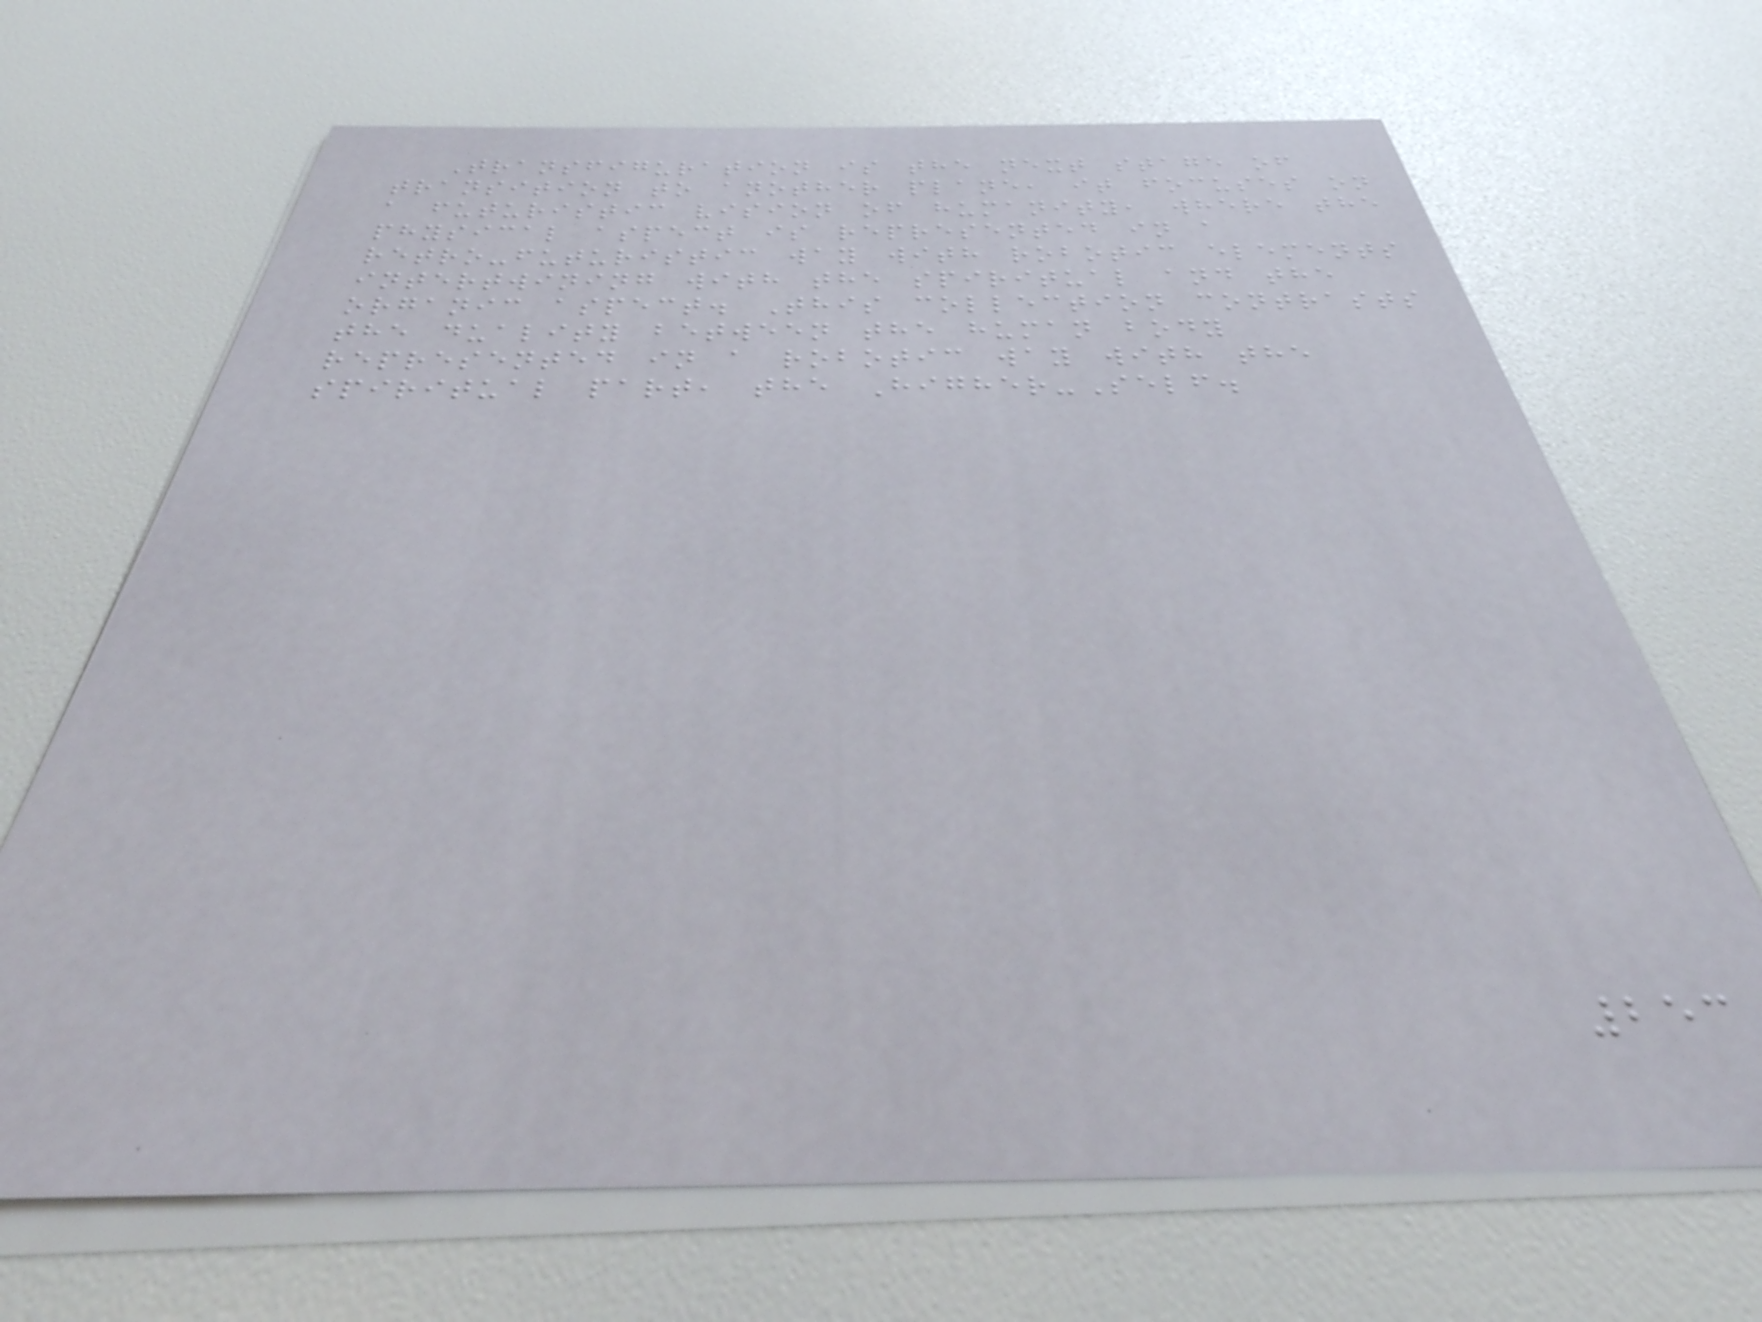Transfiguration is the next stage of
transition to another plane, it focuses on
a futuristic vision of humanity, where the
physical aspect is represented in a
retro-futuristic way with robotic elements
intertwining with the spiritual and the
organic aspect. This collection contrasts
the duality between the human body
represented in a robotic way with the
spiritual part, the Higher-Self.
253
